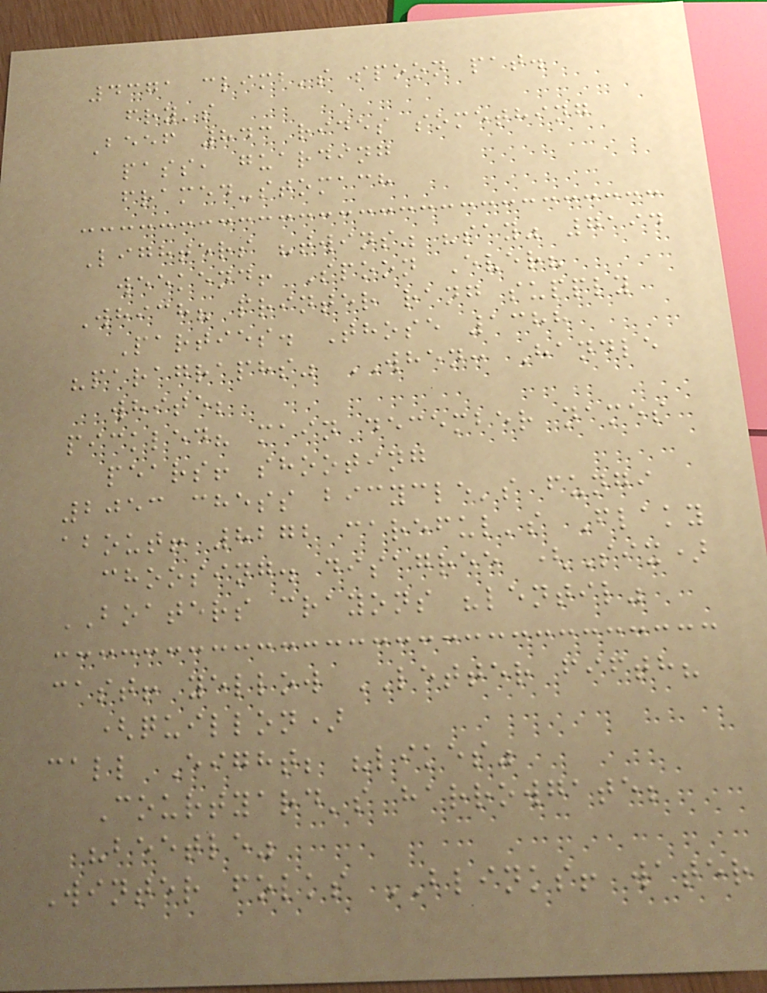4371 climb's spoon pat.
fry's
Beef 843 rides something
pass, guarding
framed-stomach
Lighters "twins" "say" 7194
weekend! Spoon Ever?
Which? printer rang supply
Parties. Those 1388
"paragraphs" WHEN: Handle
white;
pickled? main december names
pears! shooting
2053 chess bicycle's fungi
about! 8272 careful's Flaky
choosing. disagree (Six)
BOATERS crayons "lentil"
cast! yellow LETTER fifth?
(quillon)
call Eight; "likes"
Courtyard's harrowgate;
"beetle"
Winter folks BLINKS! water
